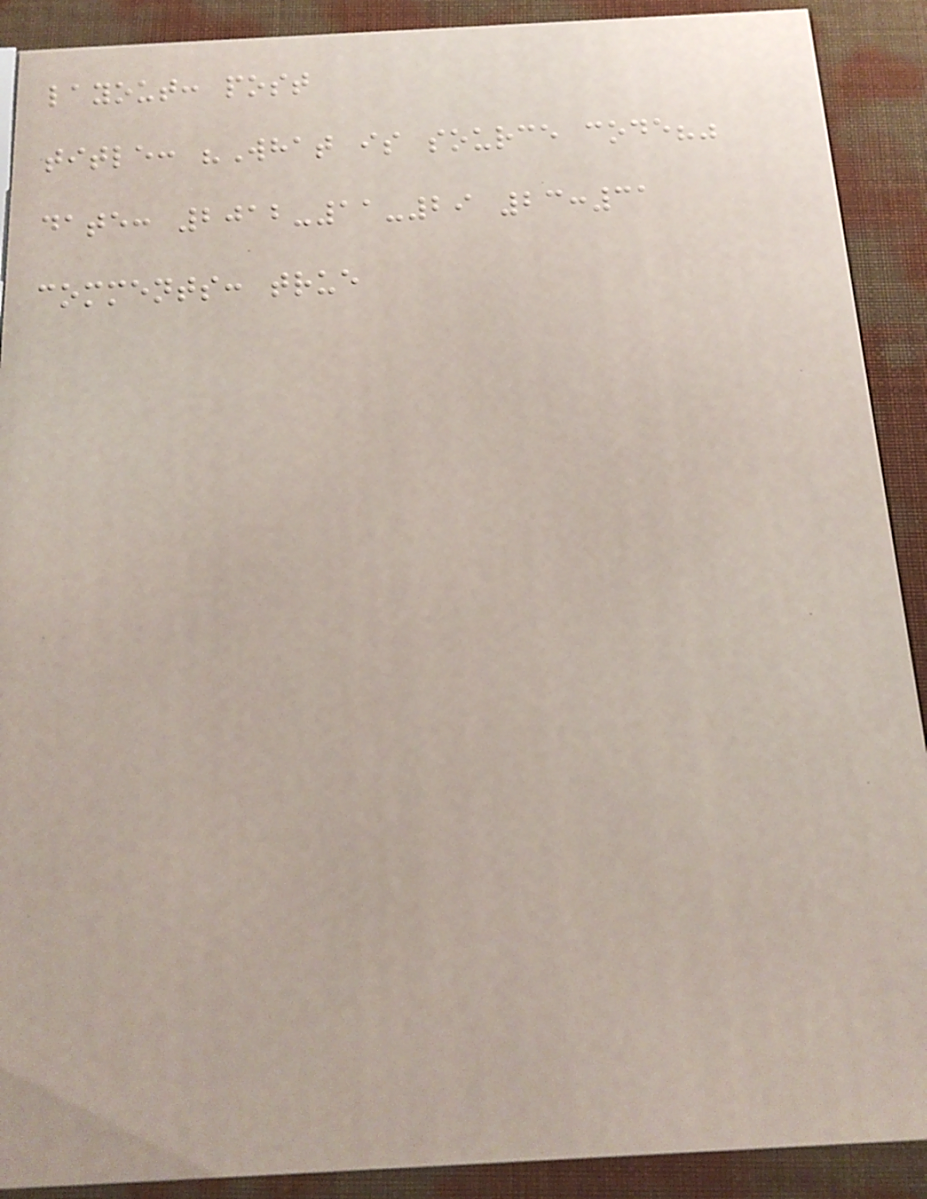layout: post
title: "What is source code?"
date: 2012-11-29 23:31
comments: true
